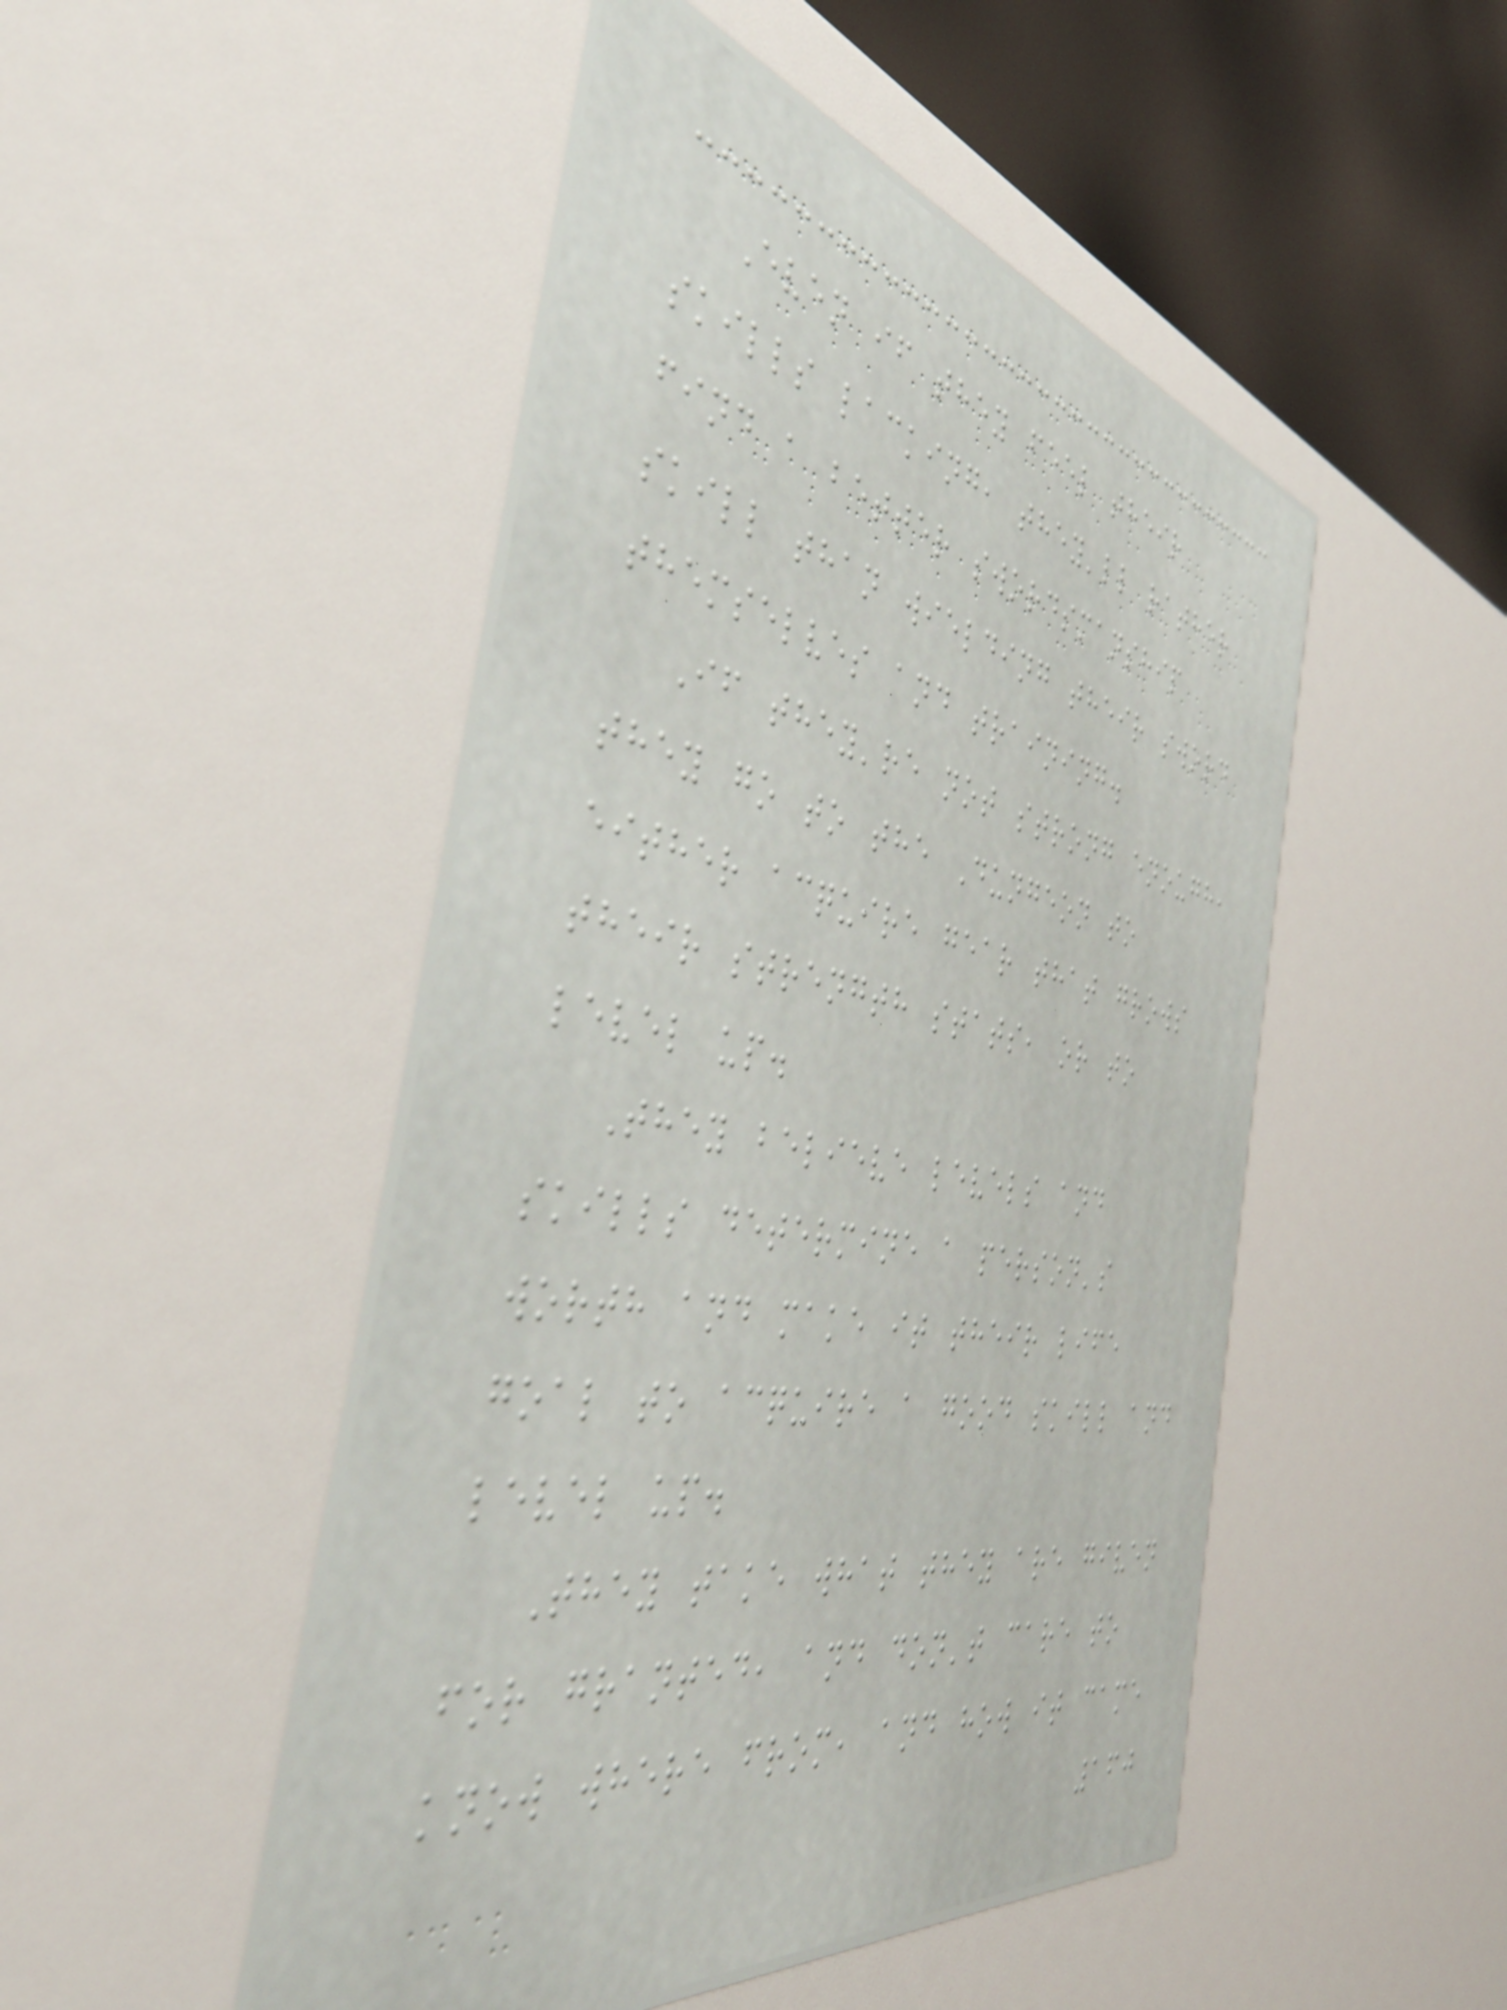Even if they feel their
skills lacking, they'll rather
find a better swordsmanship
skill than wielding their sword
themselves and training.
If they're not strong enough,
they go to the Dungeon to
either acquire gear that grows
their strength stats, or to
level up.
They believe levels and
skills determine a person's
worth and make it their life
goal to acquire a good skill and
level up.
They take what they are given
for granted, and don't care to
know where from, and how it came
160
